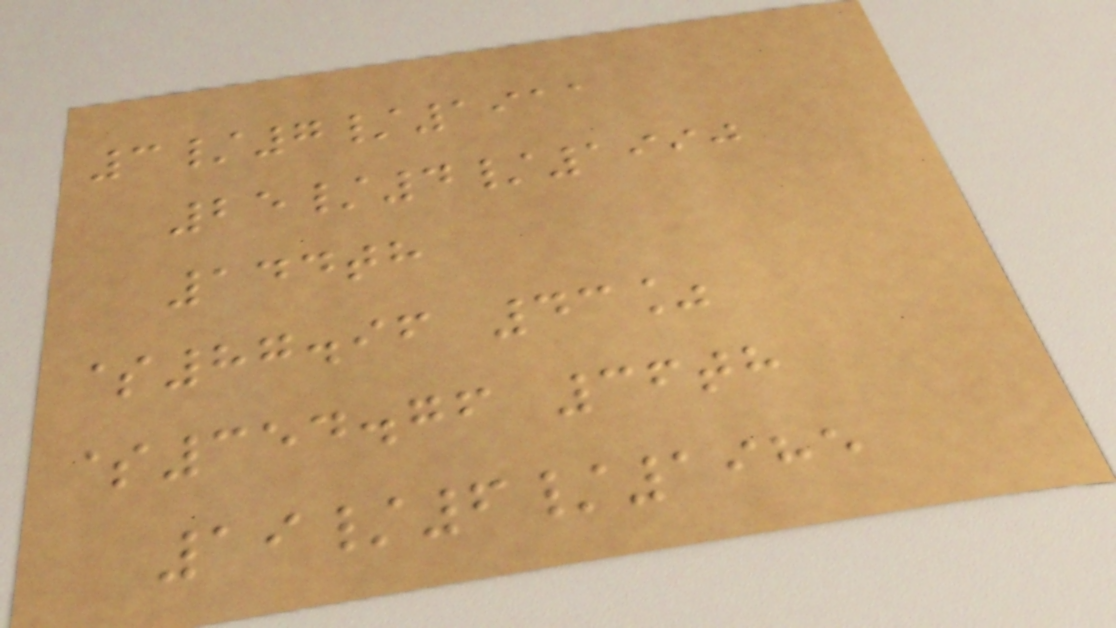3/7/1911
25/4/1990
144th
$87.96 43%
$354.76 36th
19/6/1985
